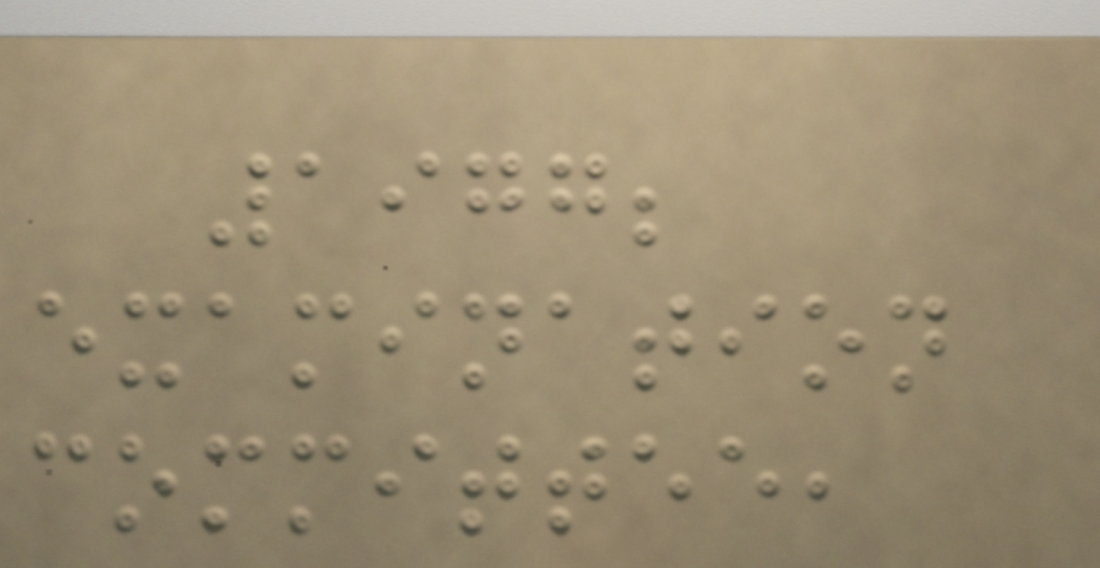1977;
examination
committee,
